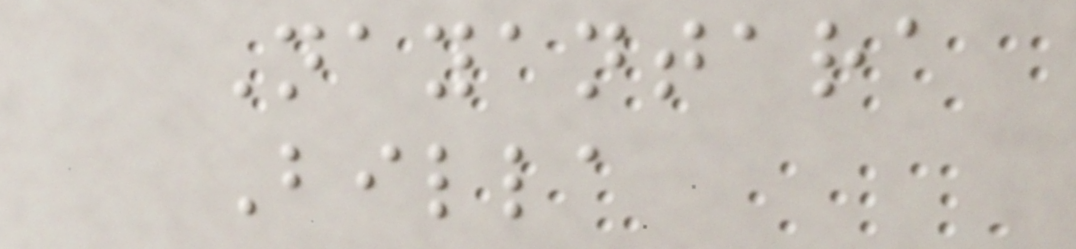Nayantara
Billa
